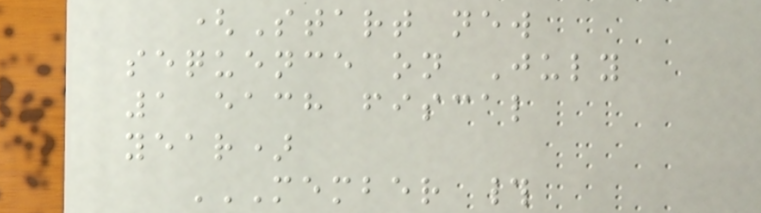(Start new
sequence on July
1 each fiscal
year)
MEMBER #
